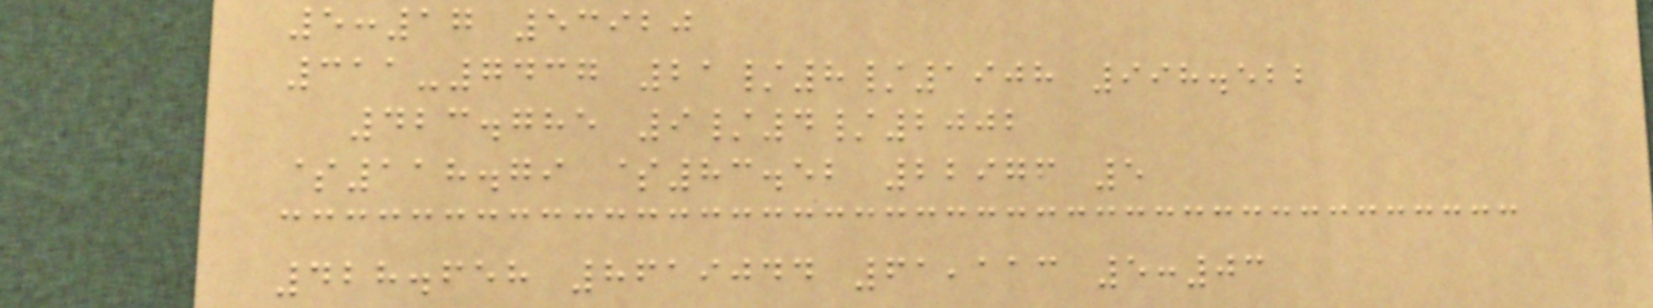5:17 53920
311-7437 21/8/1908 998.522
423.785 9/4/2002
$118.79 $83.52 22976 5
428.658 8619044 61,113 5:03
